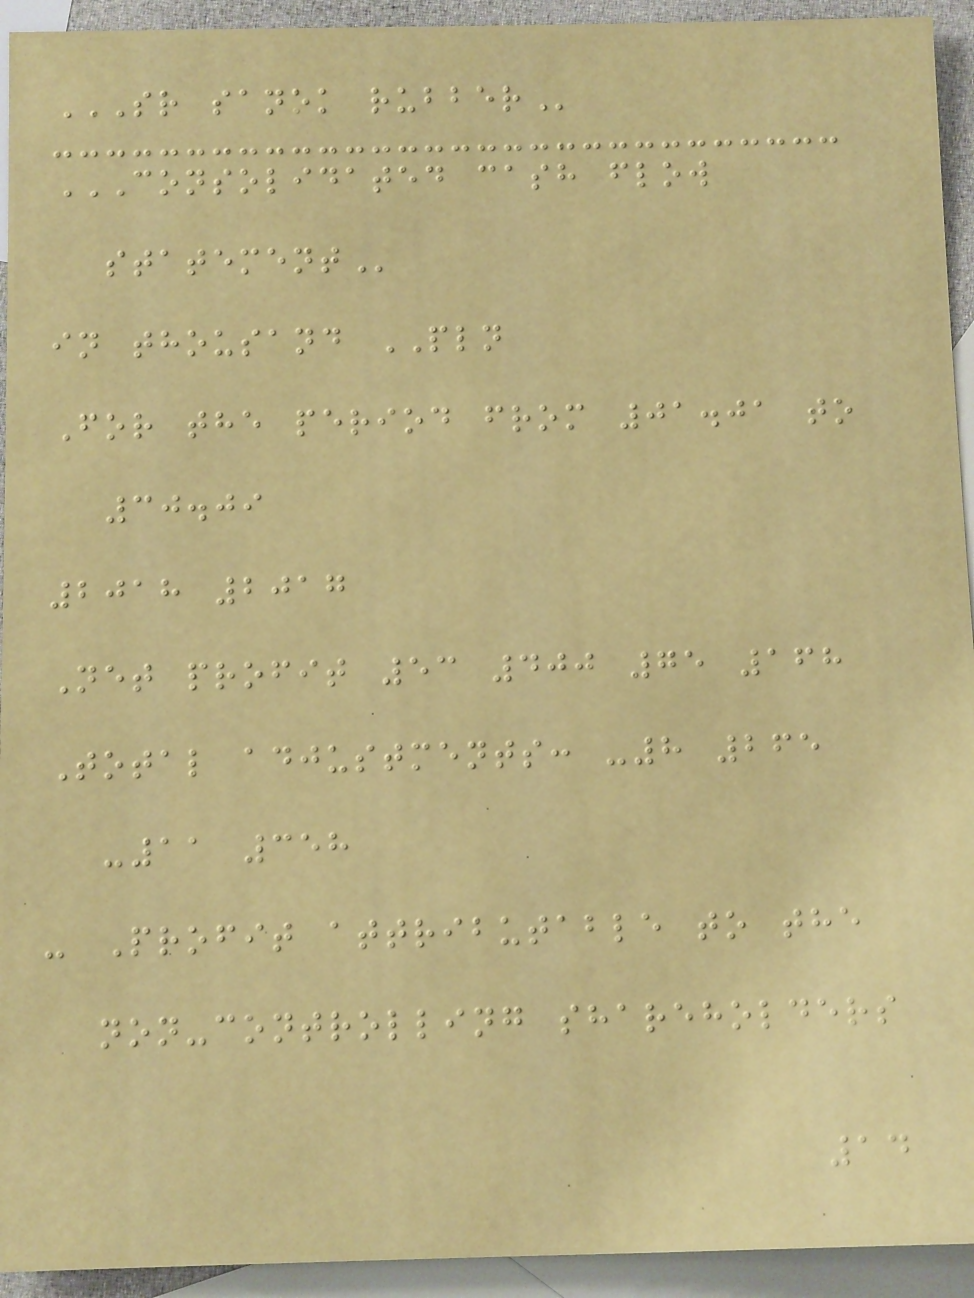SR SANOK RUBBER
CONSOLIDATED CASH FLOW
STATEMENT
in thousand PLN
For the period from 01.01 to
30.09
2018 2017
Net profit 53 400 75 168
Total adjustments: -8 265
-11 358
- Profit attributable to the
non-controlling shareholders
14
